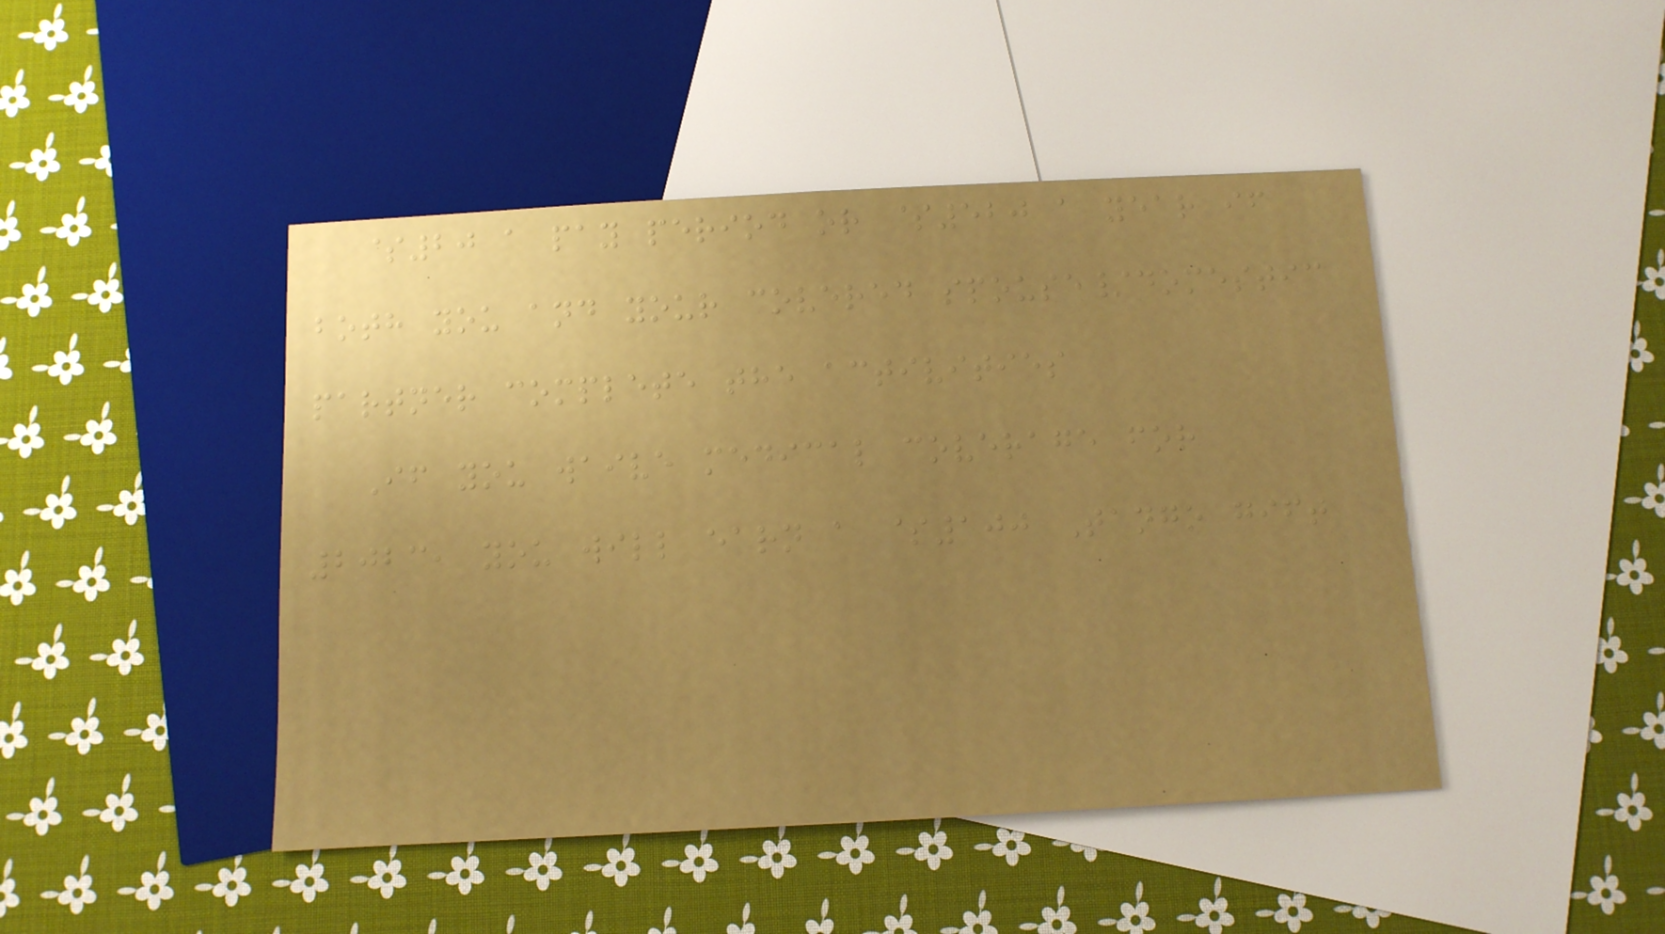$20 a pay period or $520 a year if
both you and your covered spouse/domestic
partner complete the activities
If you waive medical coverage for
2023, you will earn a $100 Tango gift
